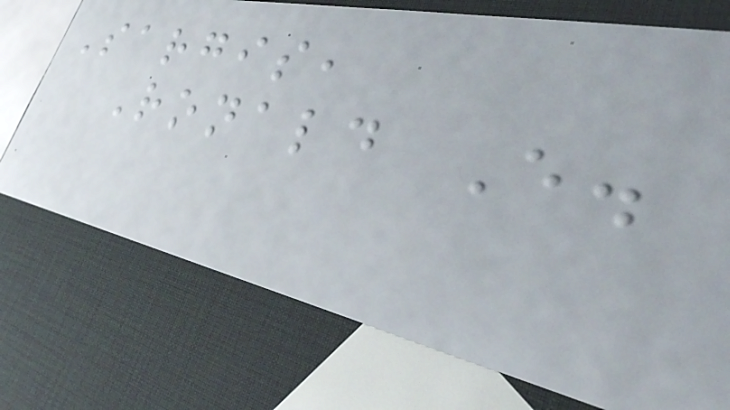Sargis,
Ronald E.
